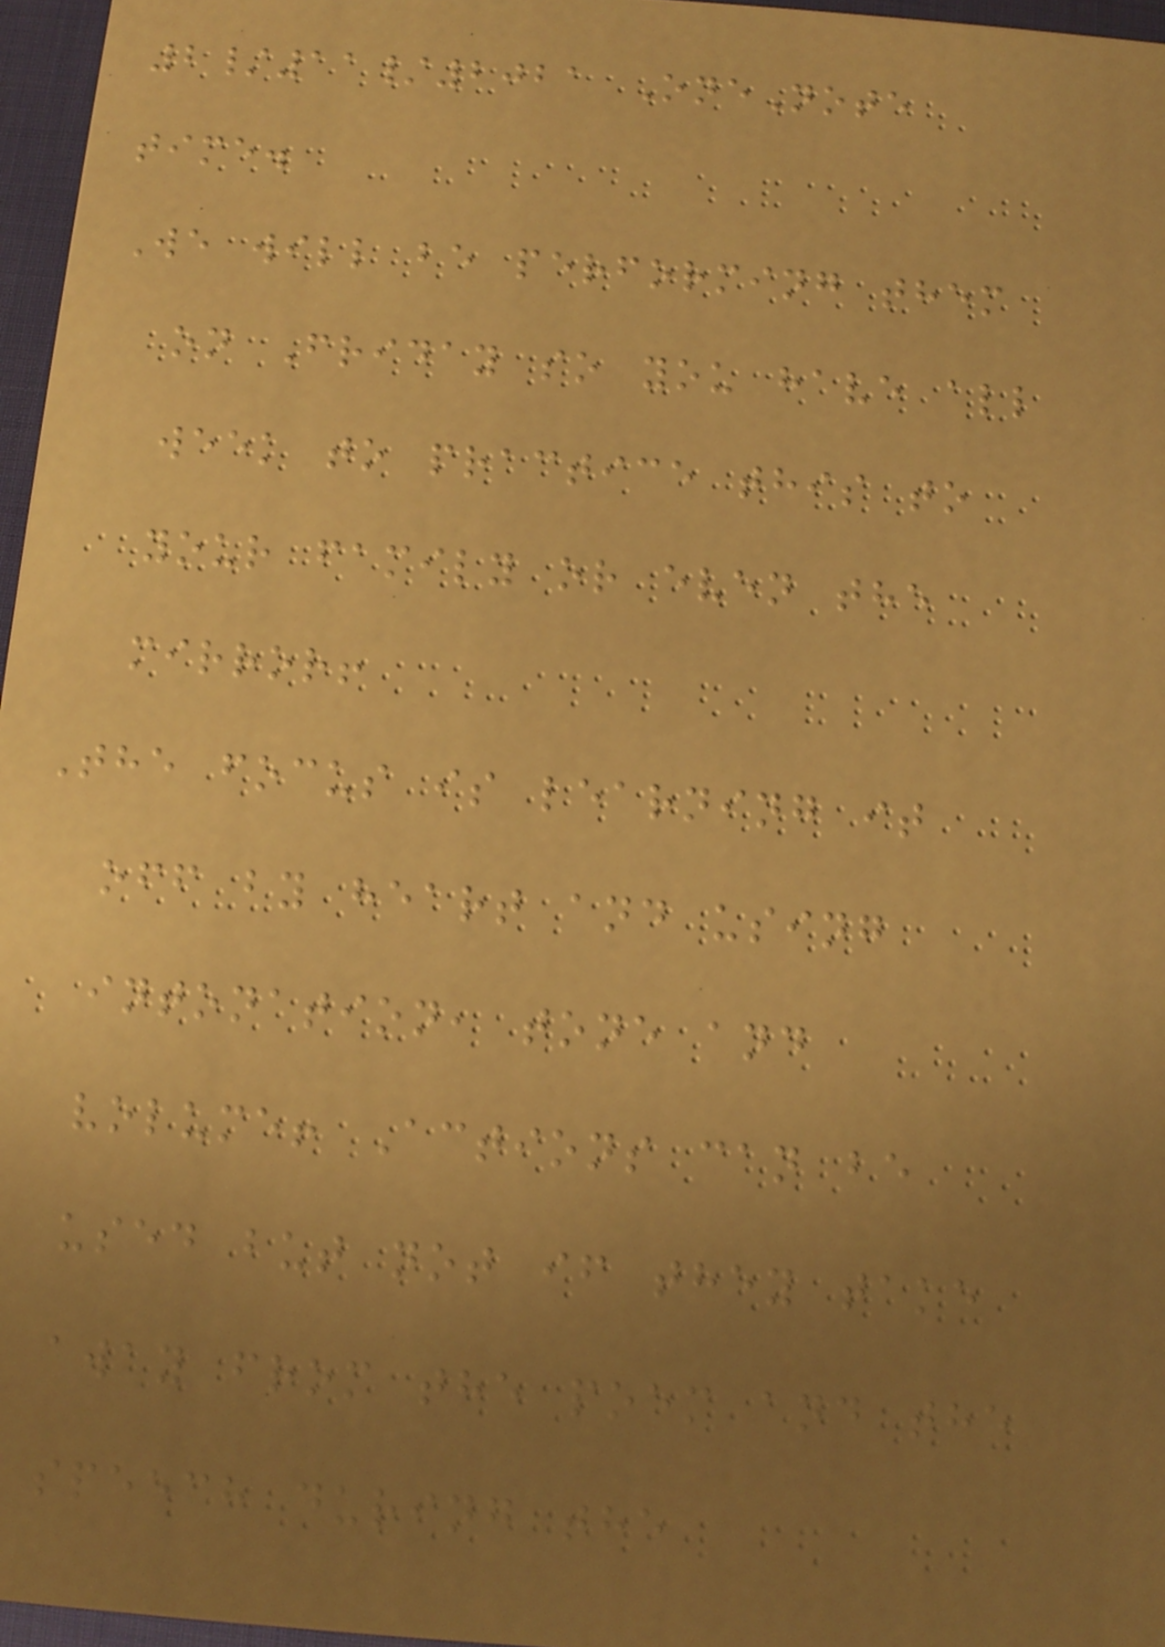2/11/2021 OneNote
time.
We will be performing them
on Friday so you have all
week to practice this to
your family or even the
mirror!
The focus is learning it
off by heart and using
intonation, tone and
volume! Actions can be
used but not if they take
away from the poem and the
speech during the
